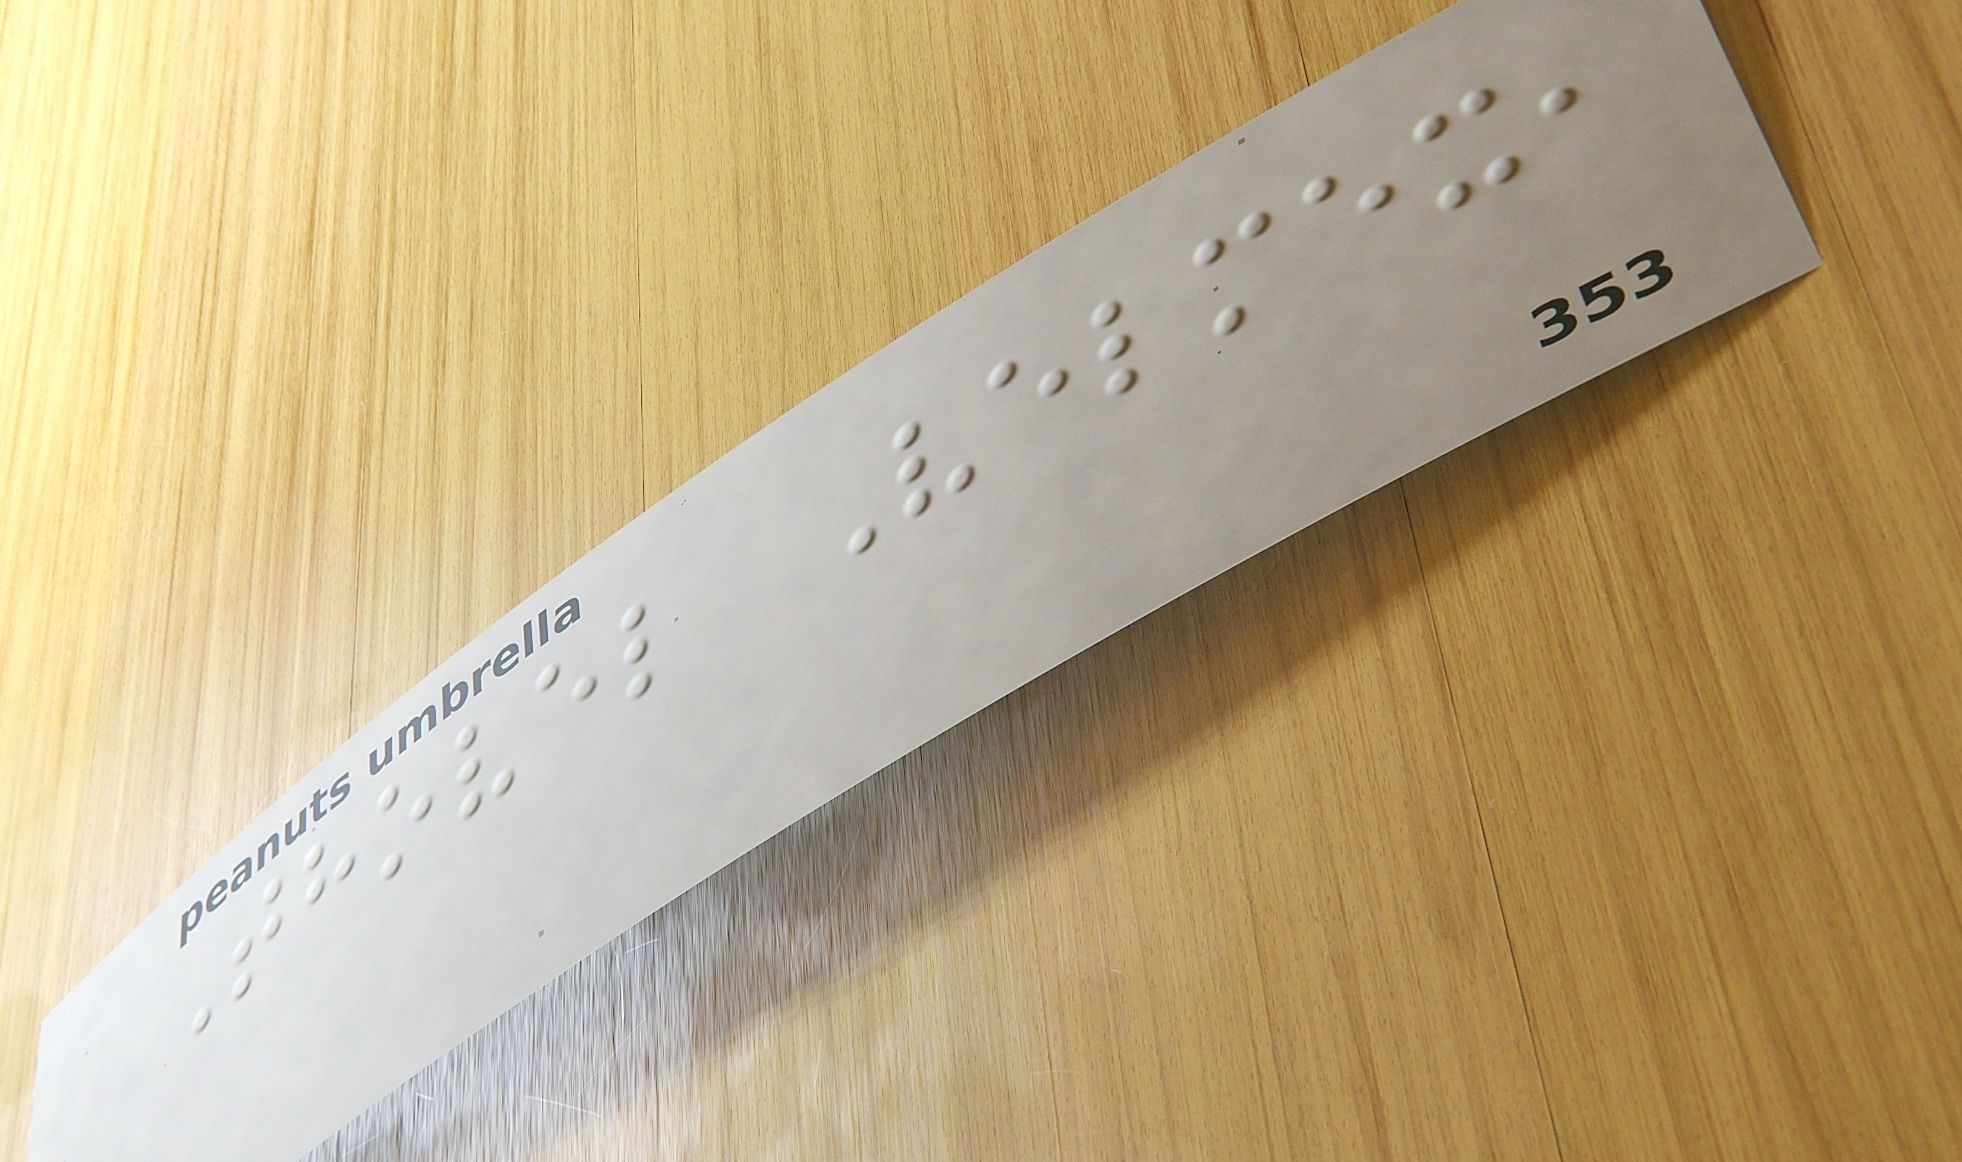Thovel Velmex,
